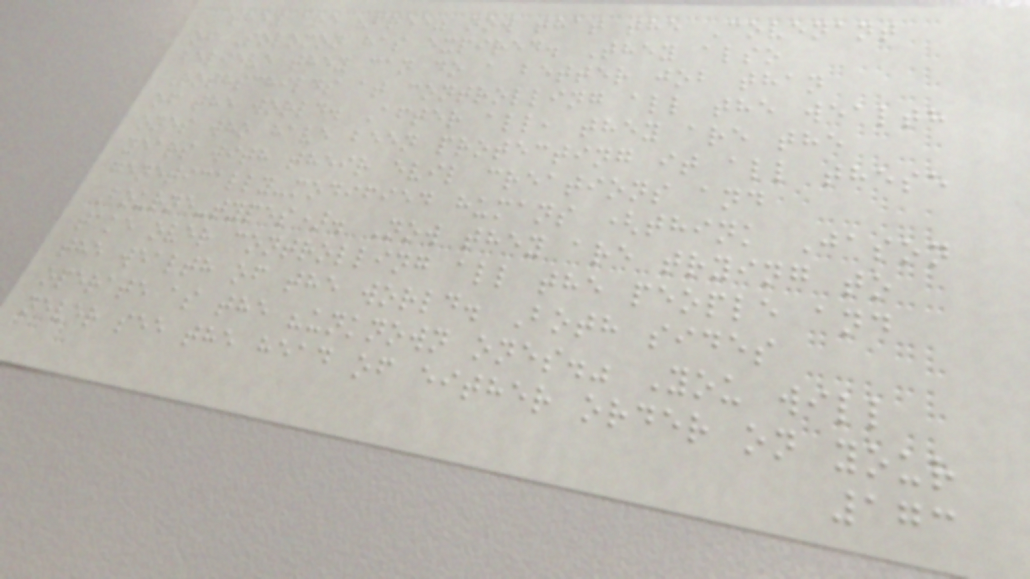they are "free" now that the Covenant
of Solomon has expired. They also
believe they can do a better job than
Rothschilds at controlling all the wealth
of the world. After all, they are the
ones who have been protecting it all these
years with their evil creations and
genetically-modified humans (think Jason
Bourne-types). Now they are trying to
take over controlling all the people and
the wealth of the world. Both sides
operate as the "unknown ones." You will
never see the head of either order on your
173
